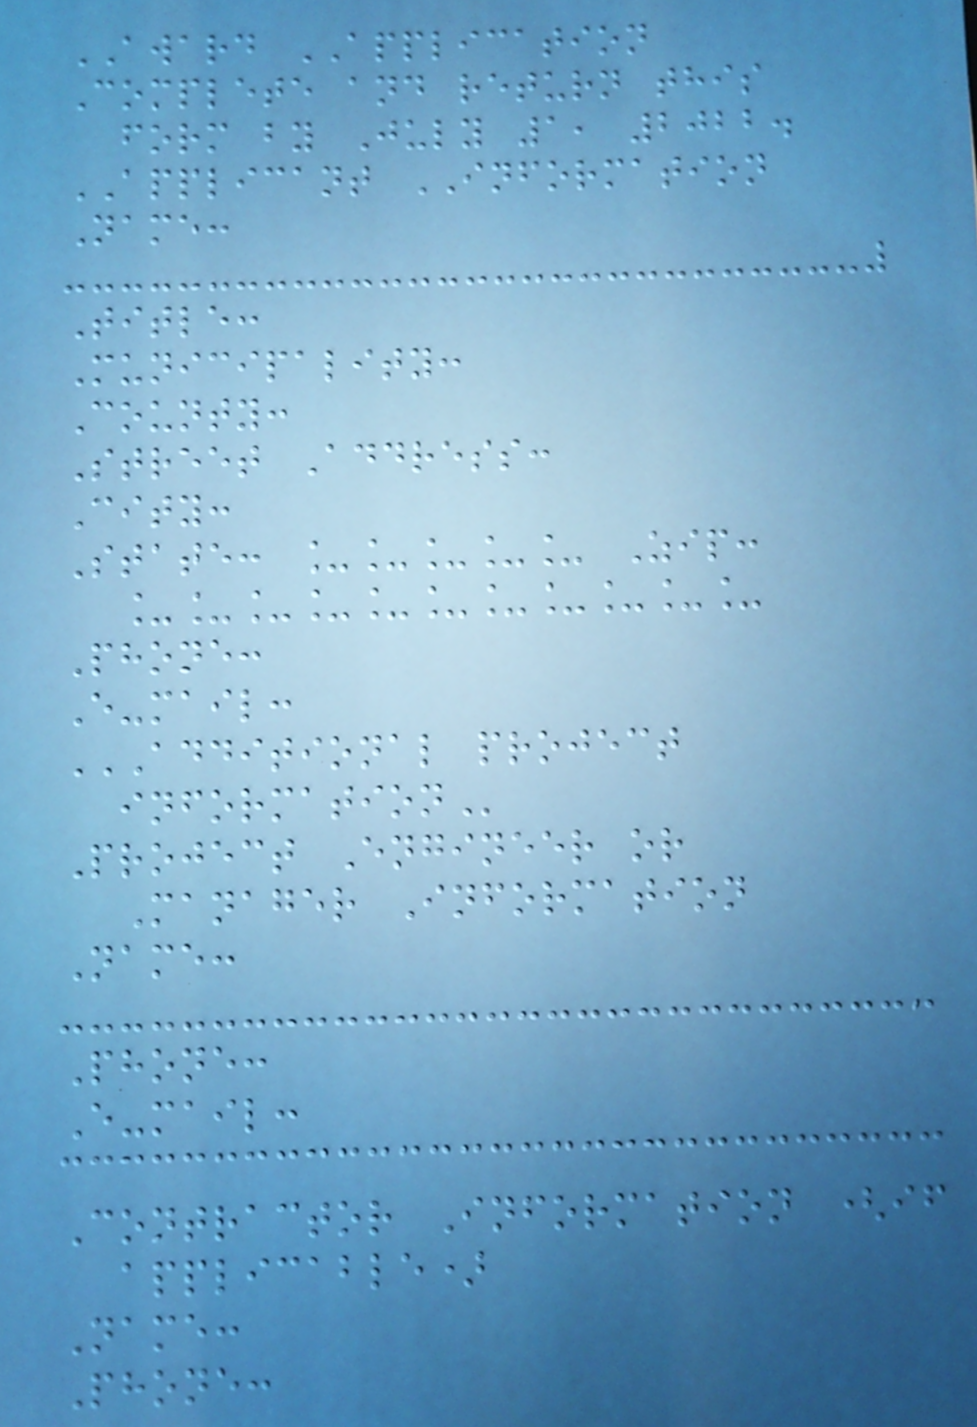AWARD APPLICATION
Complete and return this
form by July 1, 2022.
APPLICANT INFORMATION
Name:
Title:
Municipality:
County:
Street Address:
City:
State: _____ Zip:
___________
Phone:
E-mail:
ADDITIONAL PROJECT
INFORMATION
Project Engineer or
Manager Information
Name:
Phone:
E-mail:
Contractor Information (if
applicable)
Name:
Phone:
